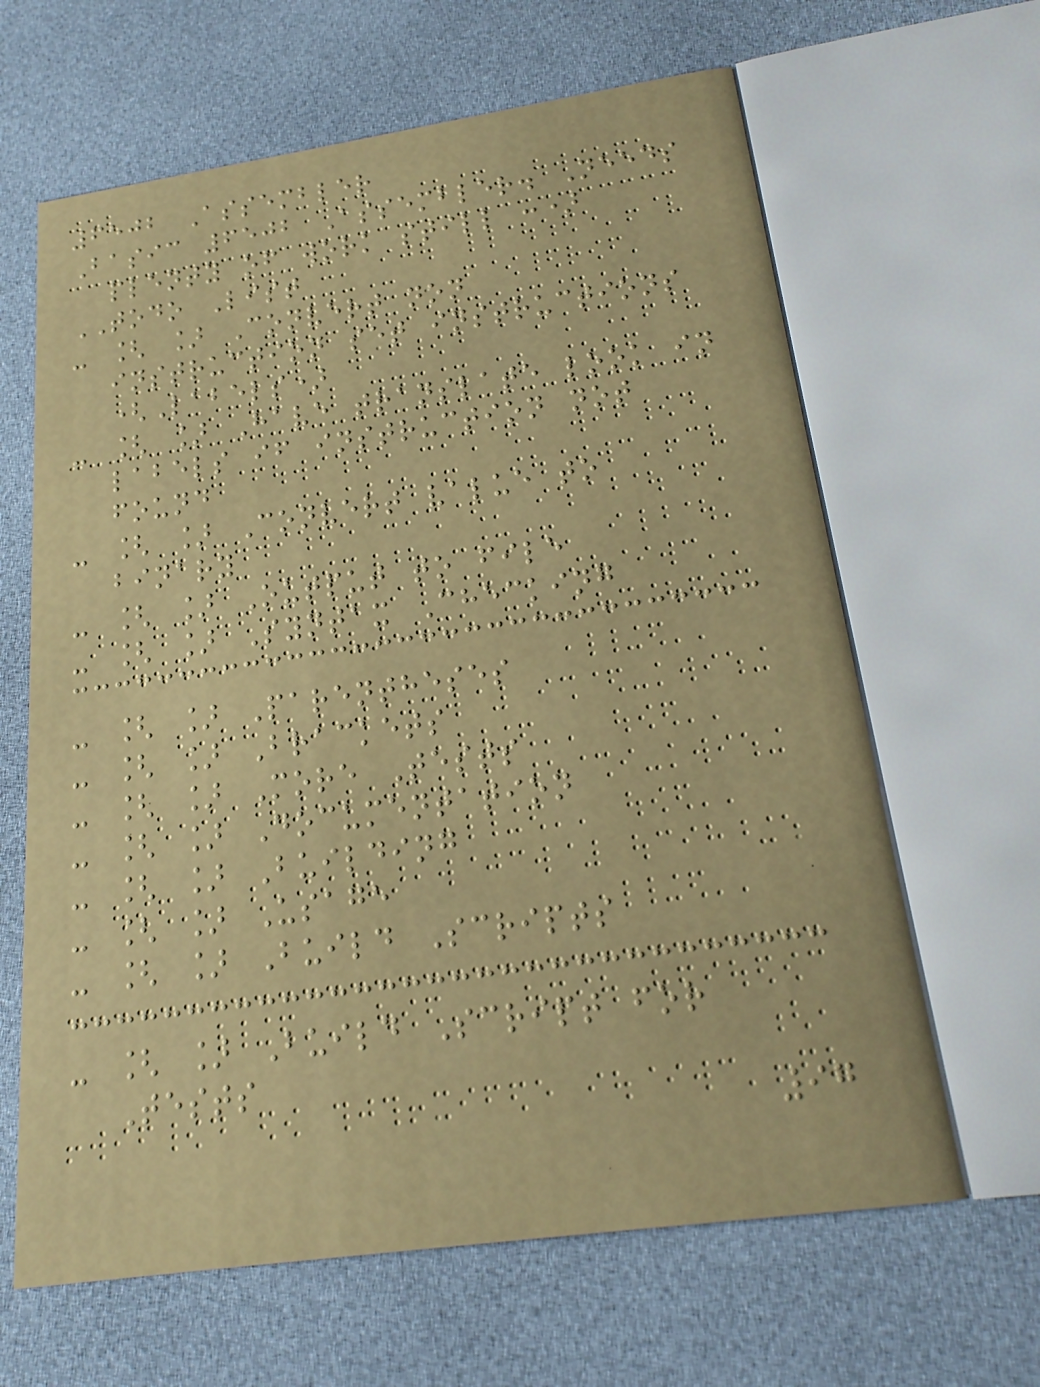6502 Assembler
Basic 6502 Assembler. Needs
plenty of work still :)
TODO List
- [ ] Convert non
instruction set instructions
(Labels)
- [ ] Have translate look in
labels if instruction not
found
- [ ] Convert value to
binary
- [ ] Output to file
- [ ] Syntax Checking
- [ ] Parentheses
- [ ] Brackets
- [ ] More Tests
- [ ] Documentation
- [ ] Building
- [ ] Usage
- [ ] Build Scripts
- [ ] Build Script for
Tests
97
